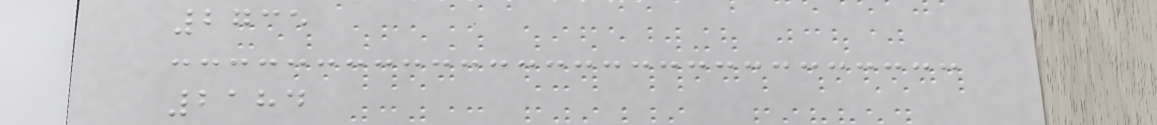2735
2184
